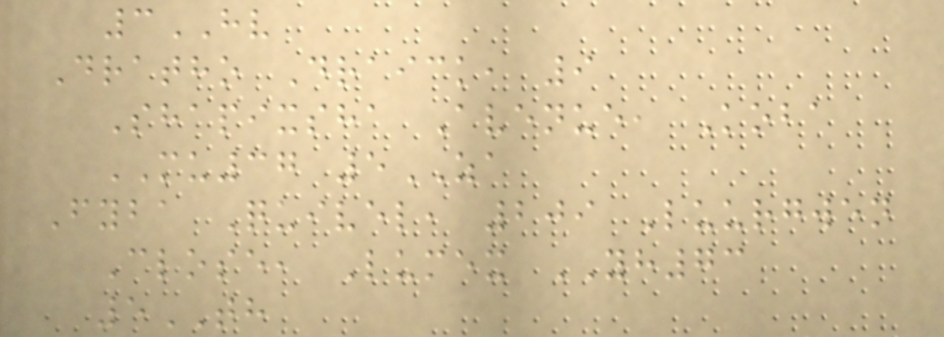3HV
Dratho Draick, 9
Shapixsha Avenue, Koba
MU37 5ZA
Fyba Quivel, 209 Luurgwen
Close, Lumex YH73
5TH
